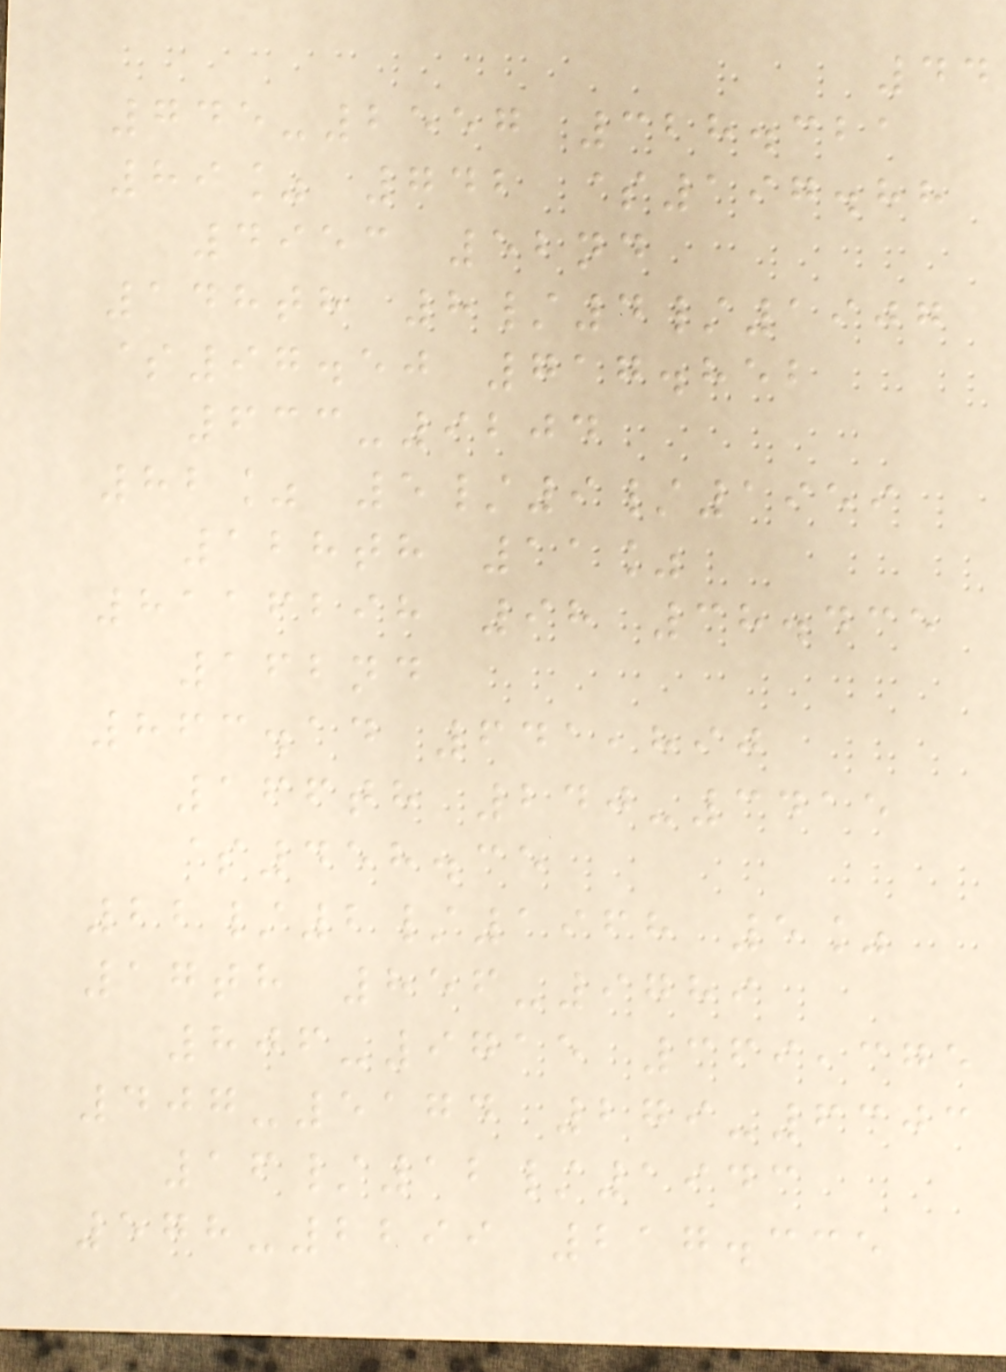44
745-2557 328.321
89% 742 $197.88
4953 52nd
148th 8/4/1907
$97.50 717.852
633-9204
82% 5/9/1959
128th 11%
8116298 98 38.435
162nd
863.14 641,890
166th 240-3415
$458.35
22/2/1968 5%
17th 856-9789
806-9715 369,375
407-5174 279-6303
16/12/1943
578-2299 217.335
